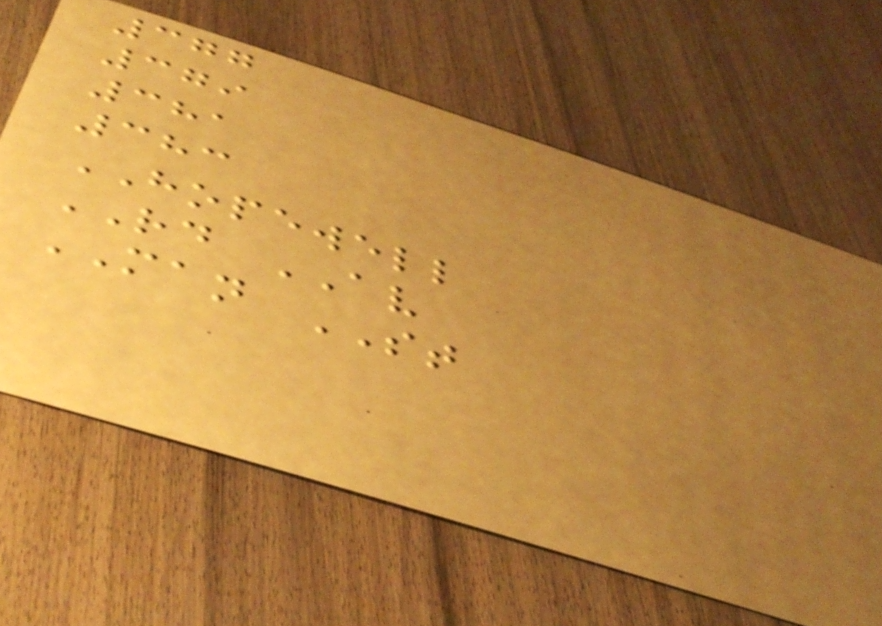377
379
381
383
HOPEWELL
RD AV
MAN ST
